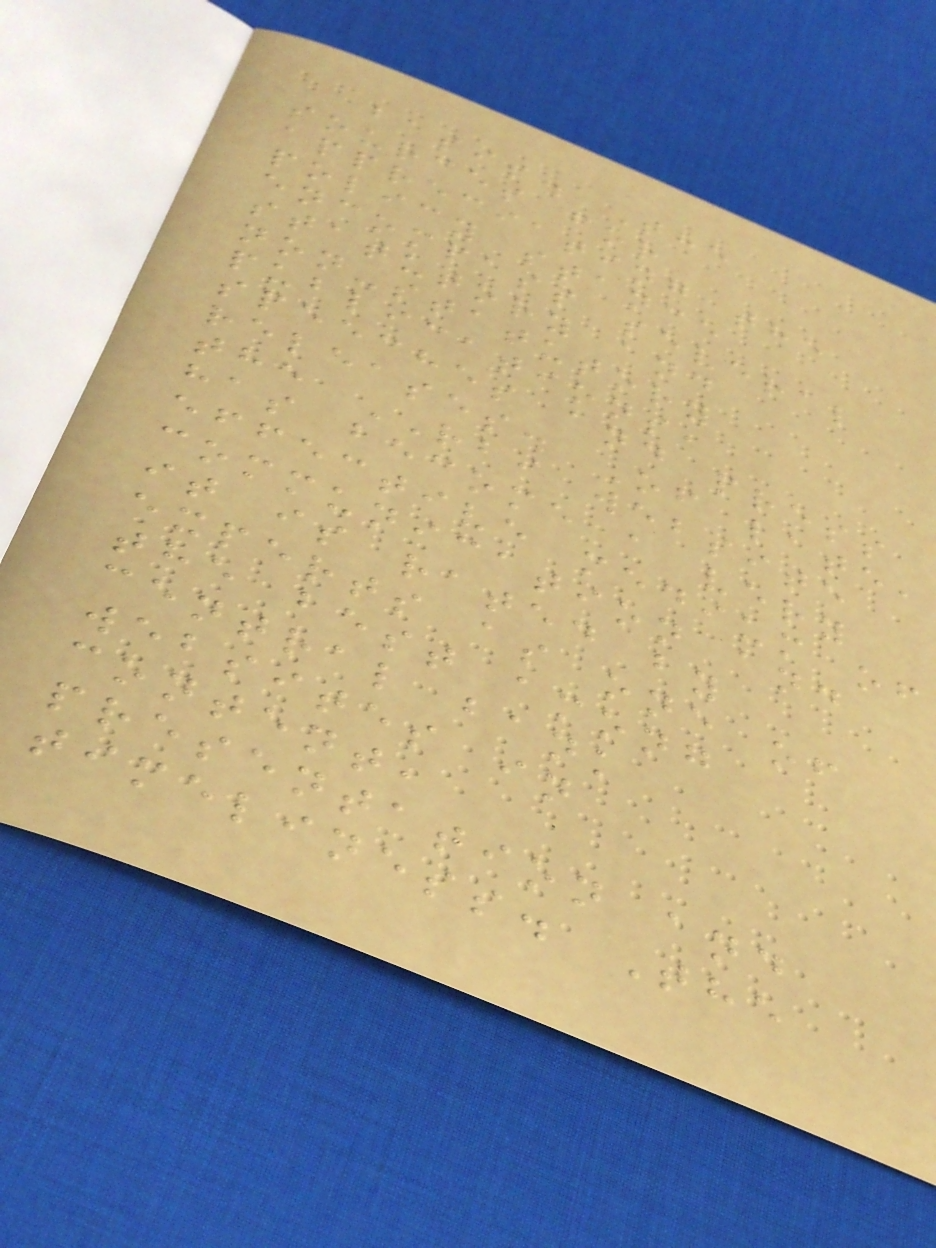basis. The
sources for
appreciating the
policy stance
encompass several
statutory and
non-statutory
publications,
speeches and press
releases. Of late,
the RBI website
has become a very
effective medium of
communication and
it is rated by
experts as one of
the best among
central bank
websites in
content,
presentation and
timeliness. The
